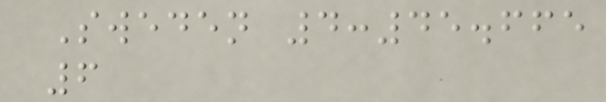Sweden 4:45.665
6
